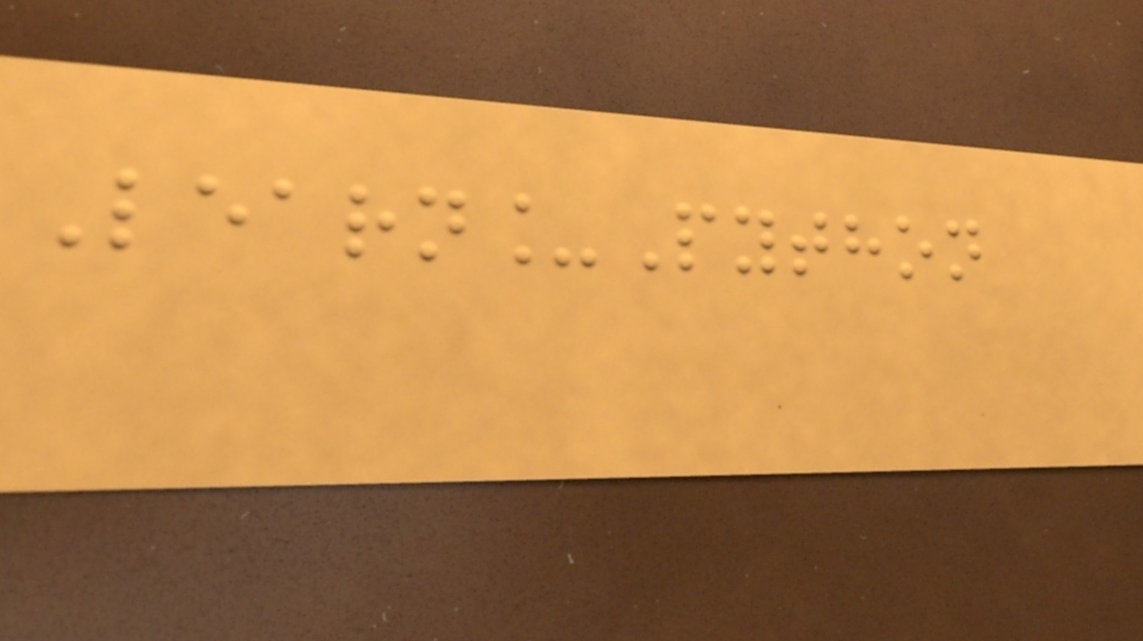Learn_Python
